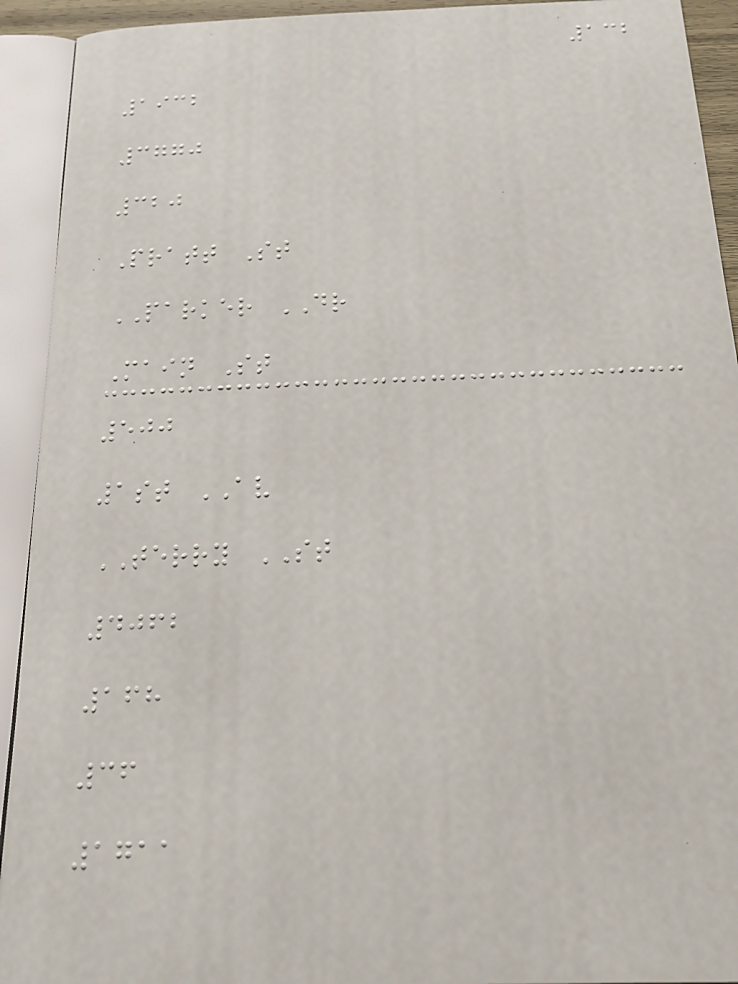132
1932
3770
320
Pratt St
PARKER DR
Main St
500
1st AV
TERRY ST
4062
168
36
1711
